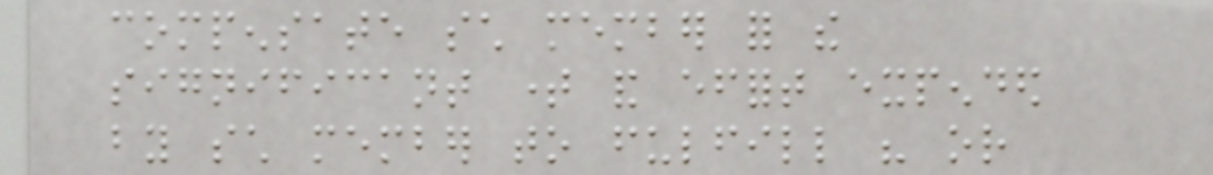compensate such member for the
significant time and effort expended
by such member to fulfill his or
